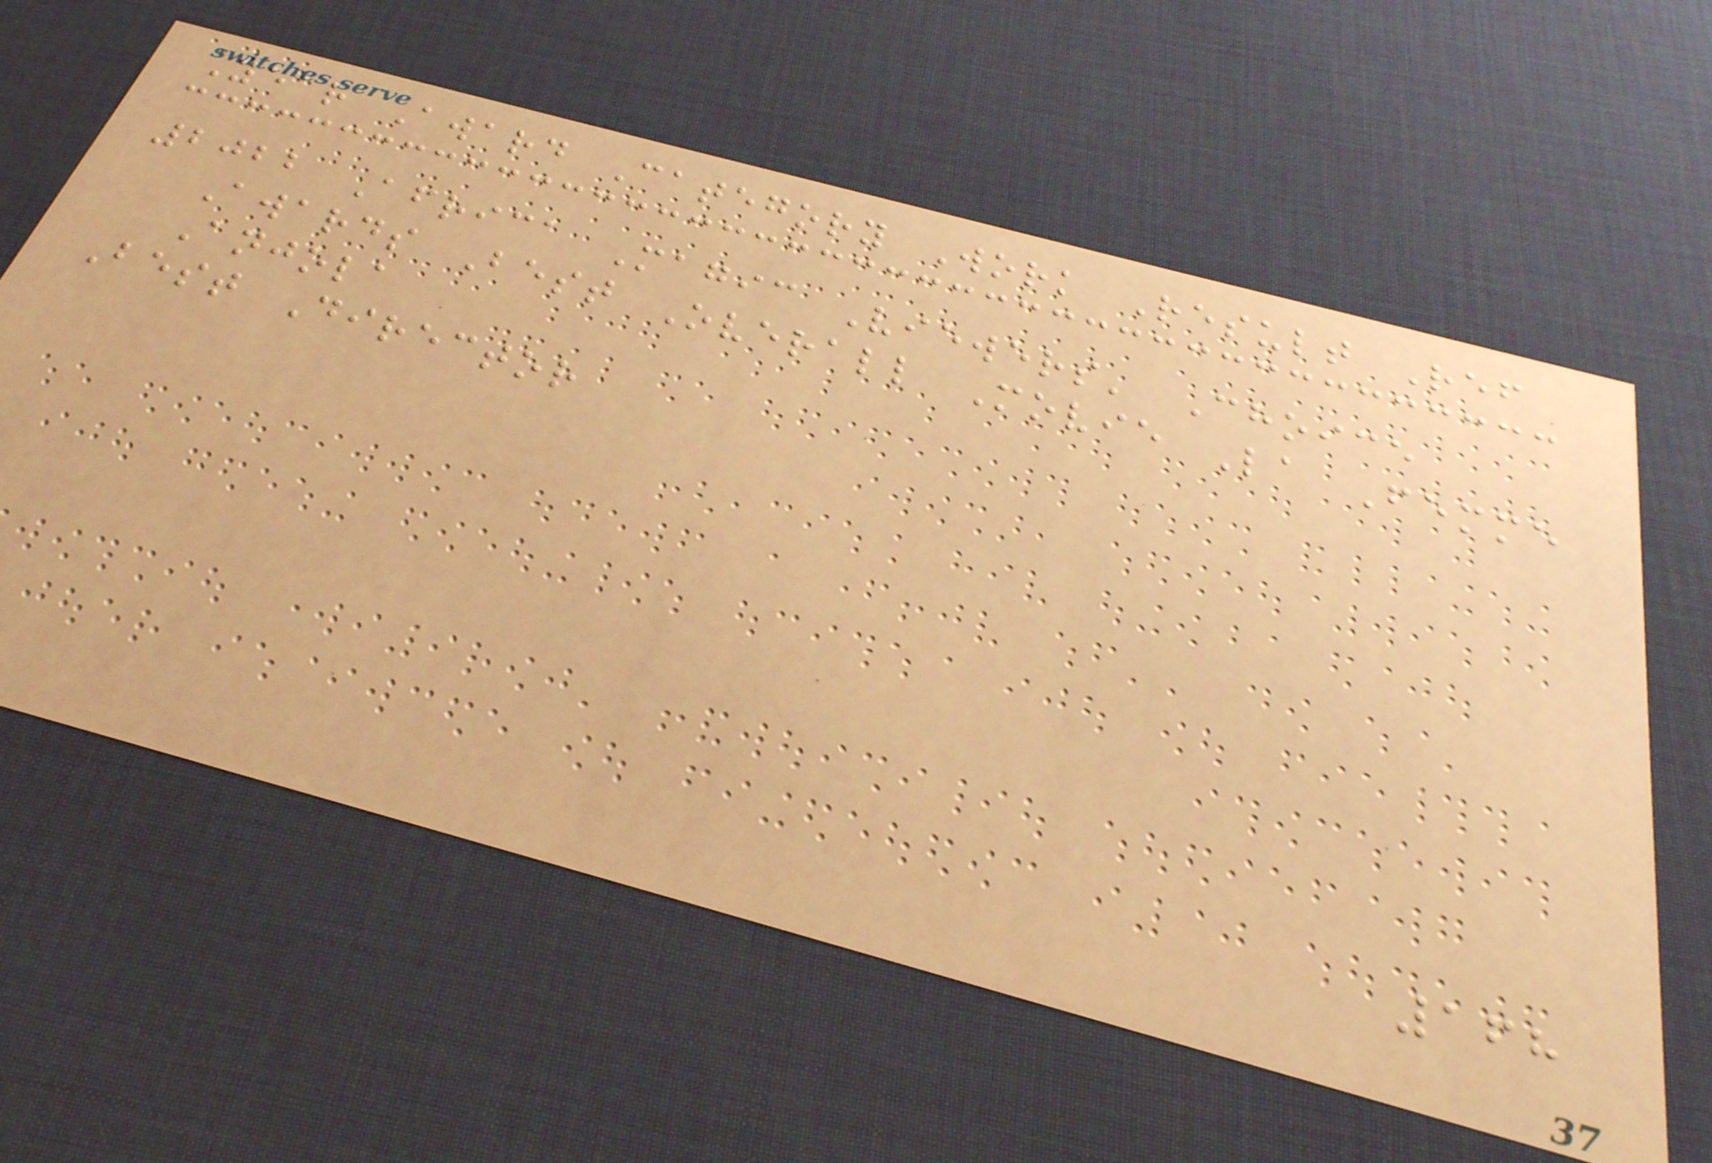Year Award Category Work Result Ref
2022 Africa Magic Viewers' Choice
Awards Best Overall Movie La Femme
Anjola
Best Director
168
